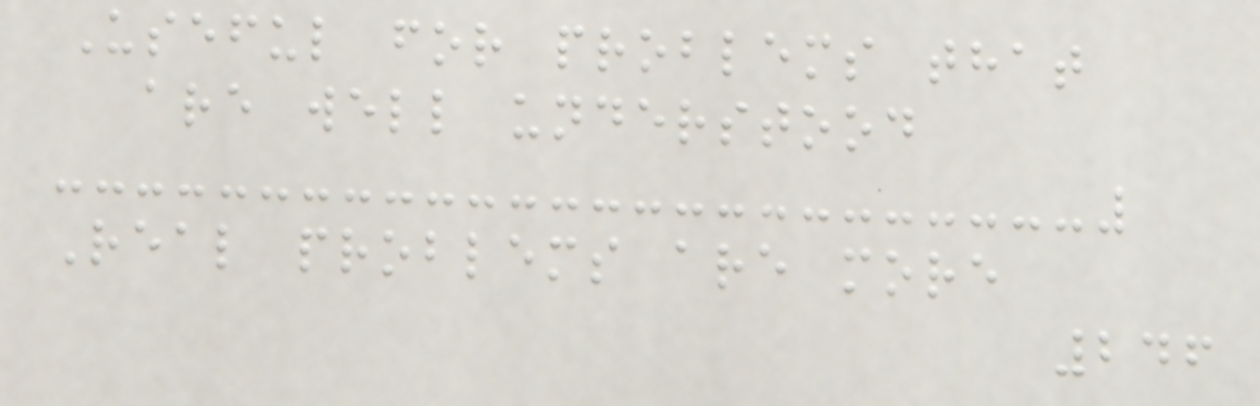Useful for problems that
are well understood
Real problems are more
246
